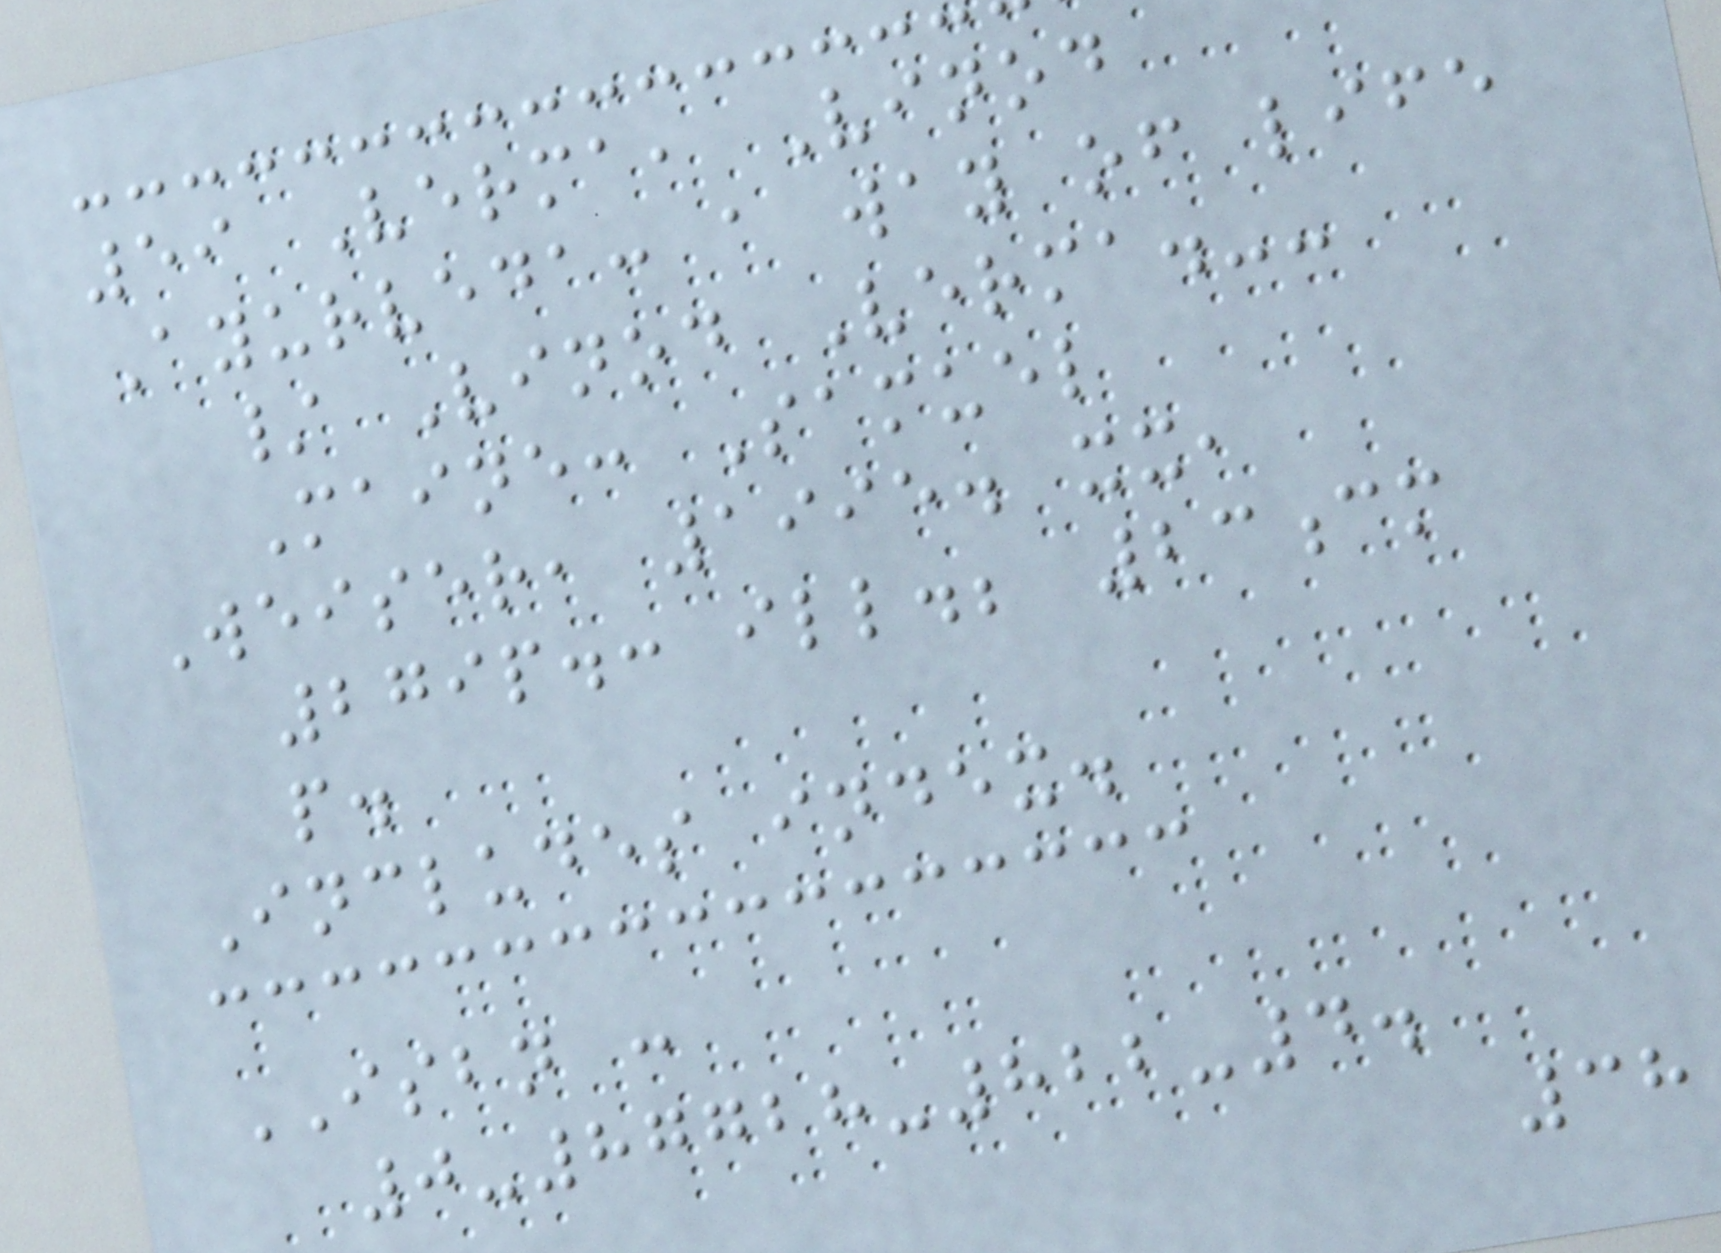59 Verma, Vinod
Ayurveda: a way of life
/ Vinod Verma.--
Maine: Samuel
Weiser, 1995. xx,
279p.: ill.; 23cm
p.
Includes index.
ISBN :
0-87728-822-4.
38
